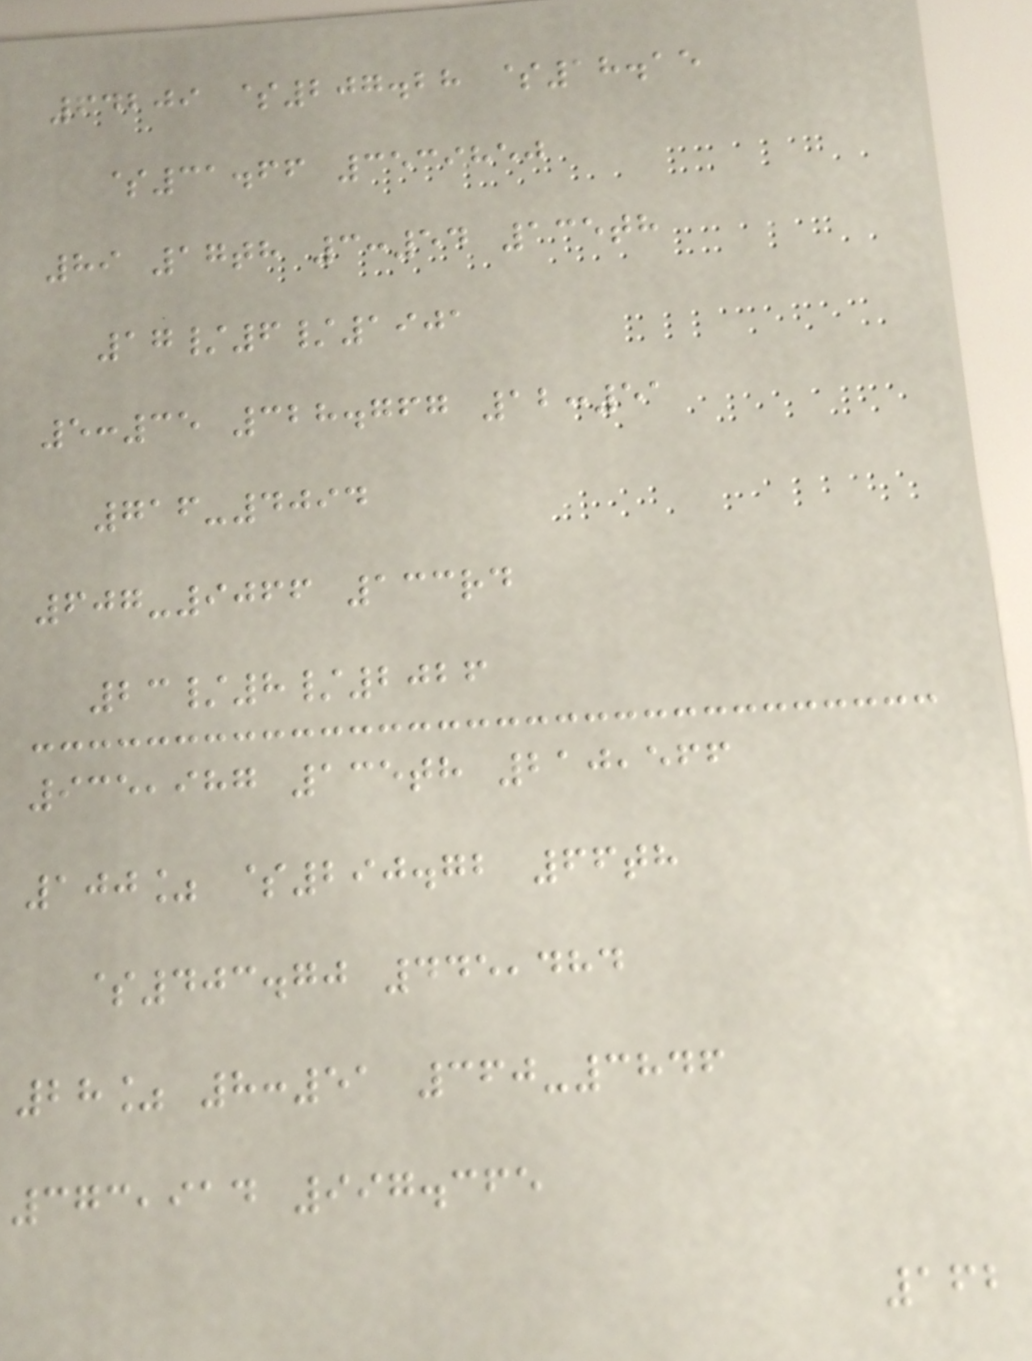64209 $207.28 $18.15
$31.66 3539850
89 17th 3:54 135th
17/6/1901
5:35 328.767 12:51
716-4094
607-9066 133rd
23/8/2026
935,987 135th 210,566
100% $290.72 66th
$403.70 445,484
28% 8:51 360-3846
373,914 997.365
162
